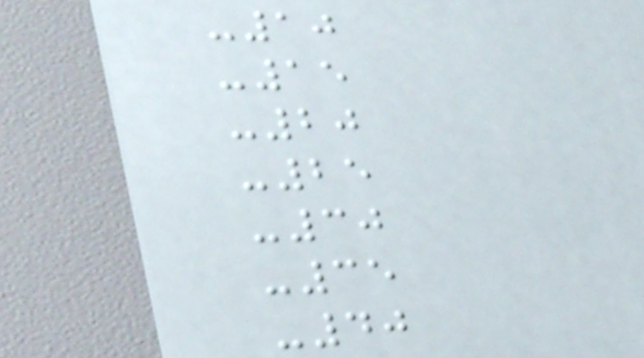-10
-15
-20
-25
-30
-35
-40
